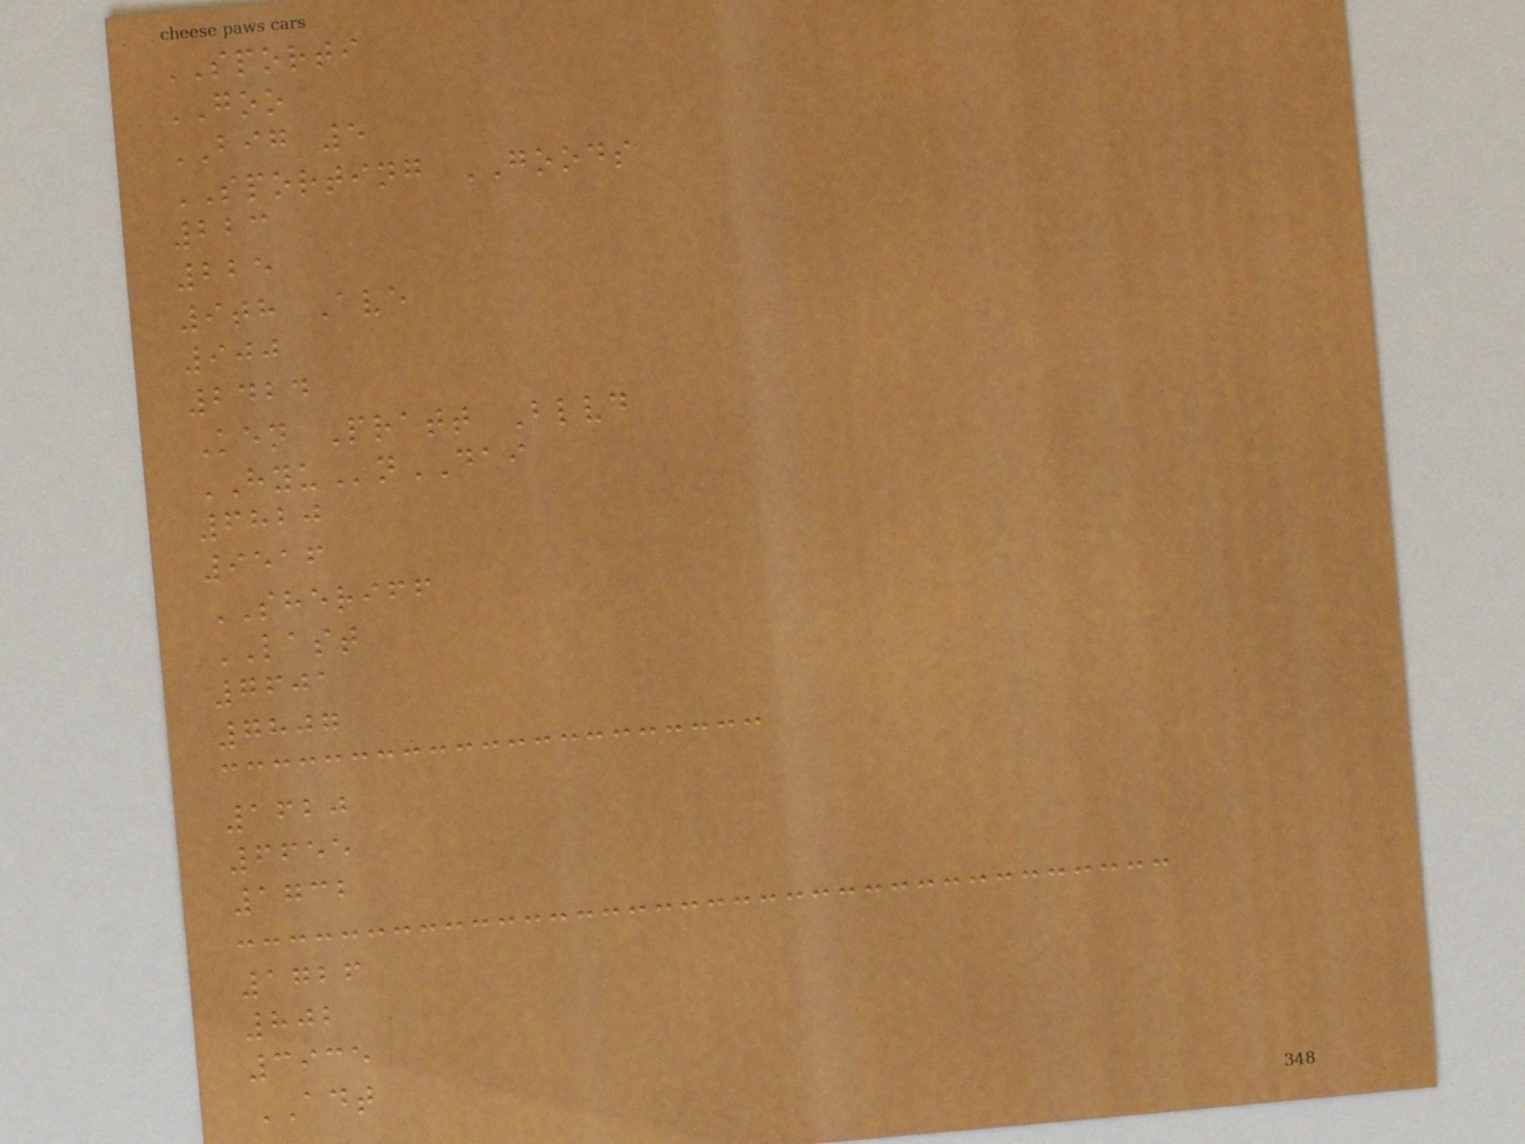SPORTI
GOO
BIG 5
SPORTING GOODS
223
225
9th Ave
900
2424
Ken Pratt Blvd
HYUnDAI
6820
9516
SHERIFF
LAST
7601
7807
1620
6655
1732
1726
802
3935
ADT
